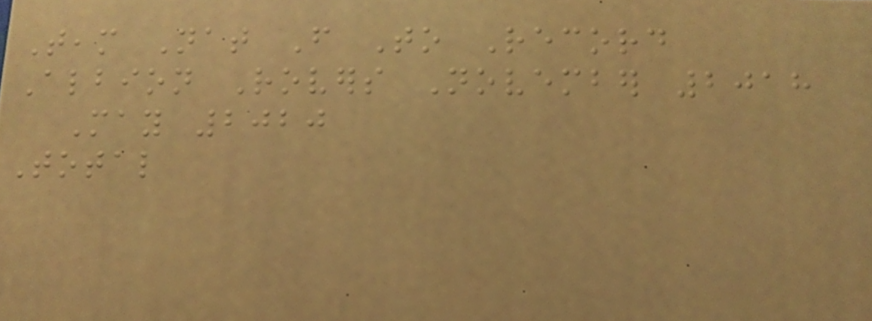Team Nat From To Record
Albion Rovers November 2018
May 2020
Total
